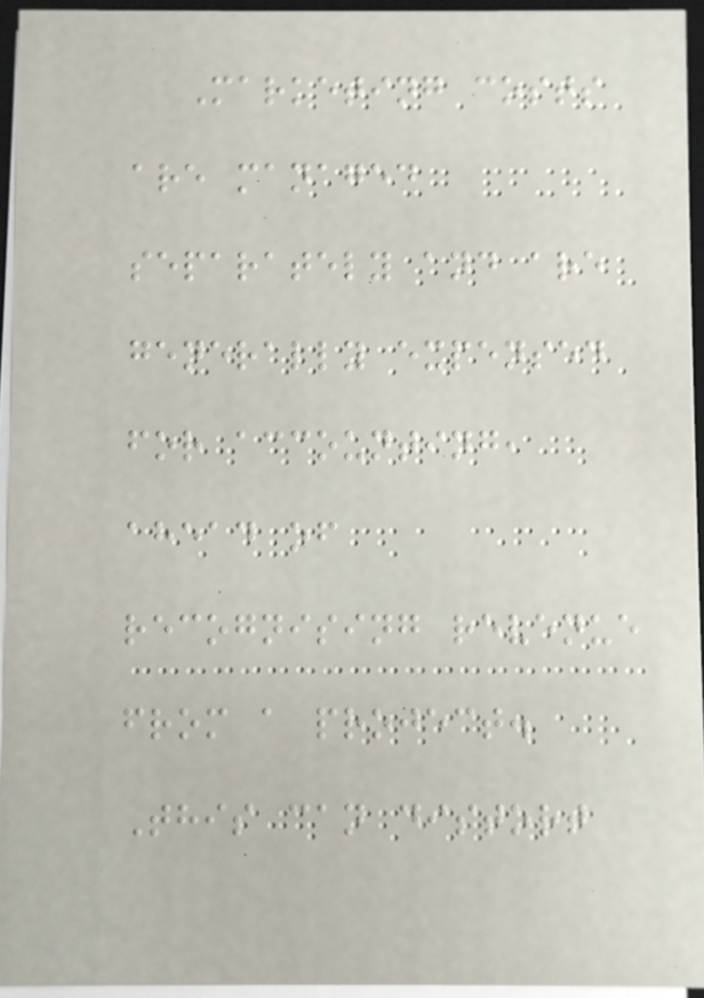Marketing costs
are managed
separately and are
generally expensed
for accounting,
ahead of
recognising revenue
from a project.
This can distort
